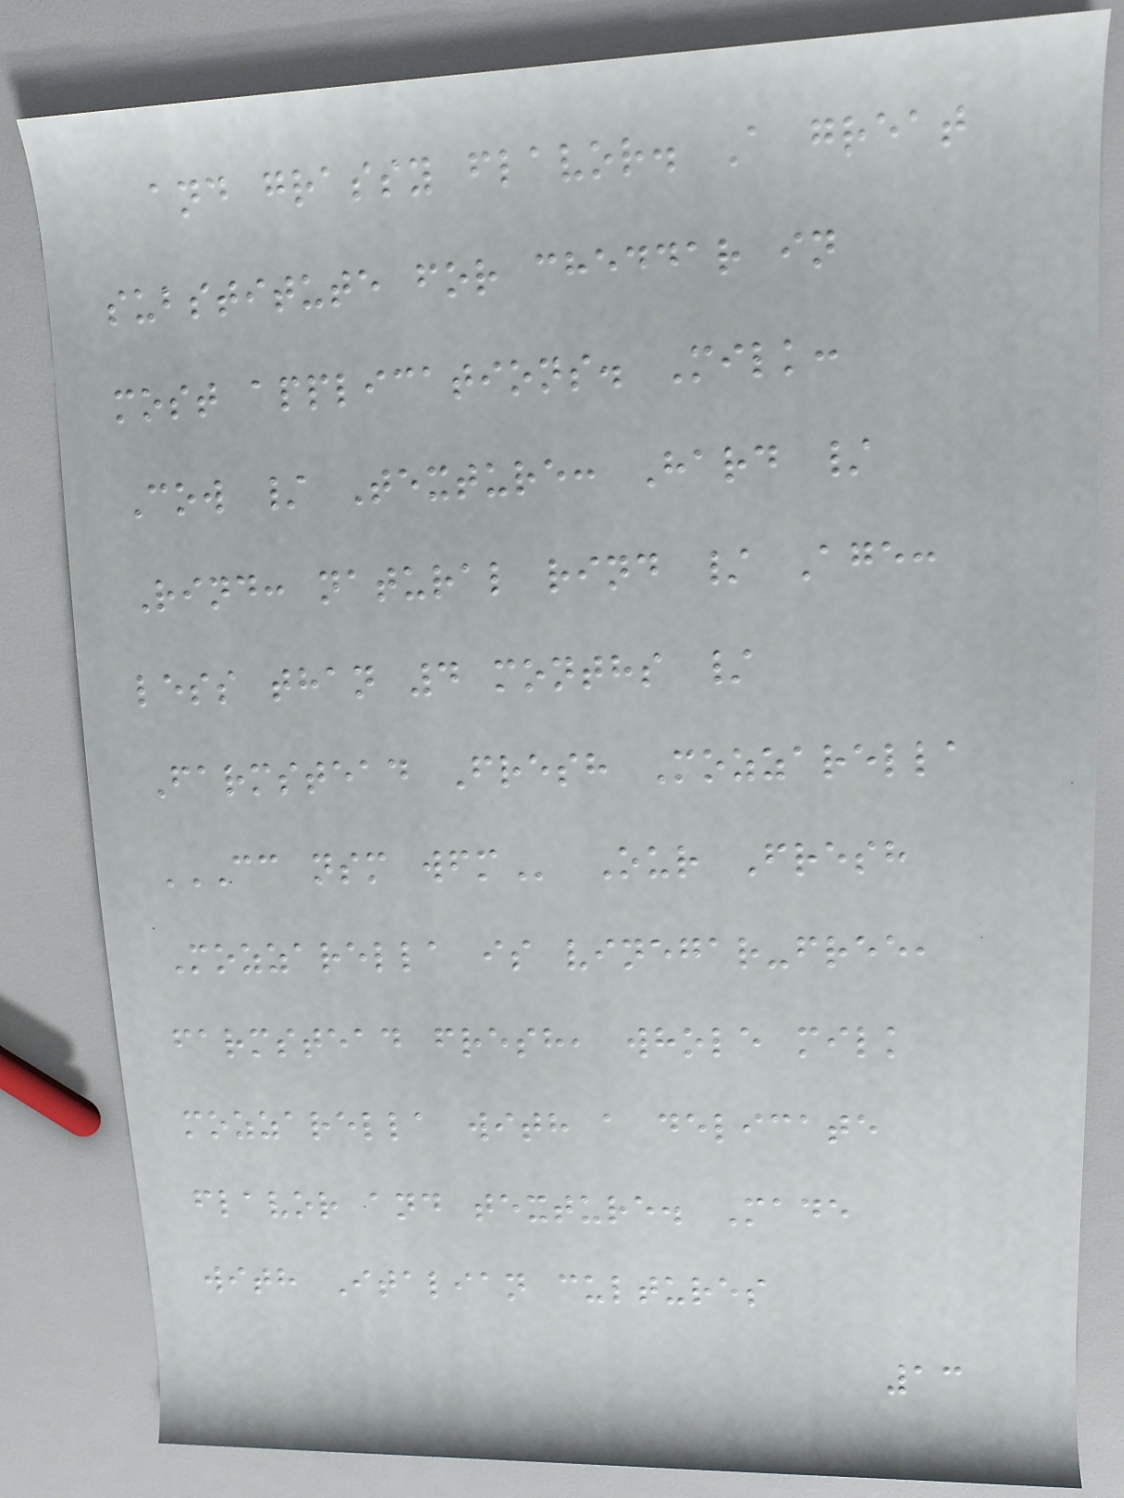and grassy flavor. A great
substitute for cheddar in
most applications. Milk:
Cow / Texture: Hard /
Rind: natural rind / Age:
less than 4 months /
Farmstead Fresh Mozzarella
CC NSM WFM Our Fresh
Mozzarella is vinegar-free,
farmstead fresh, whole milk
mozzarella with a delicate
flavor and texture. Made
with Italian cultures
13
